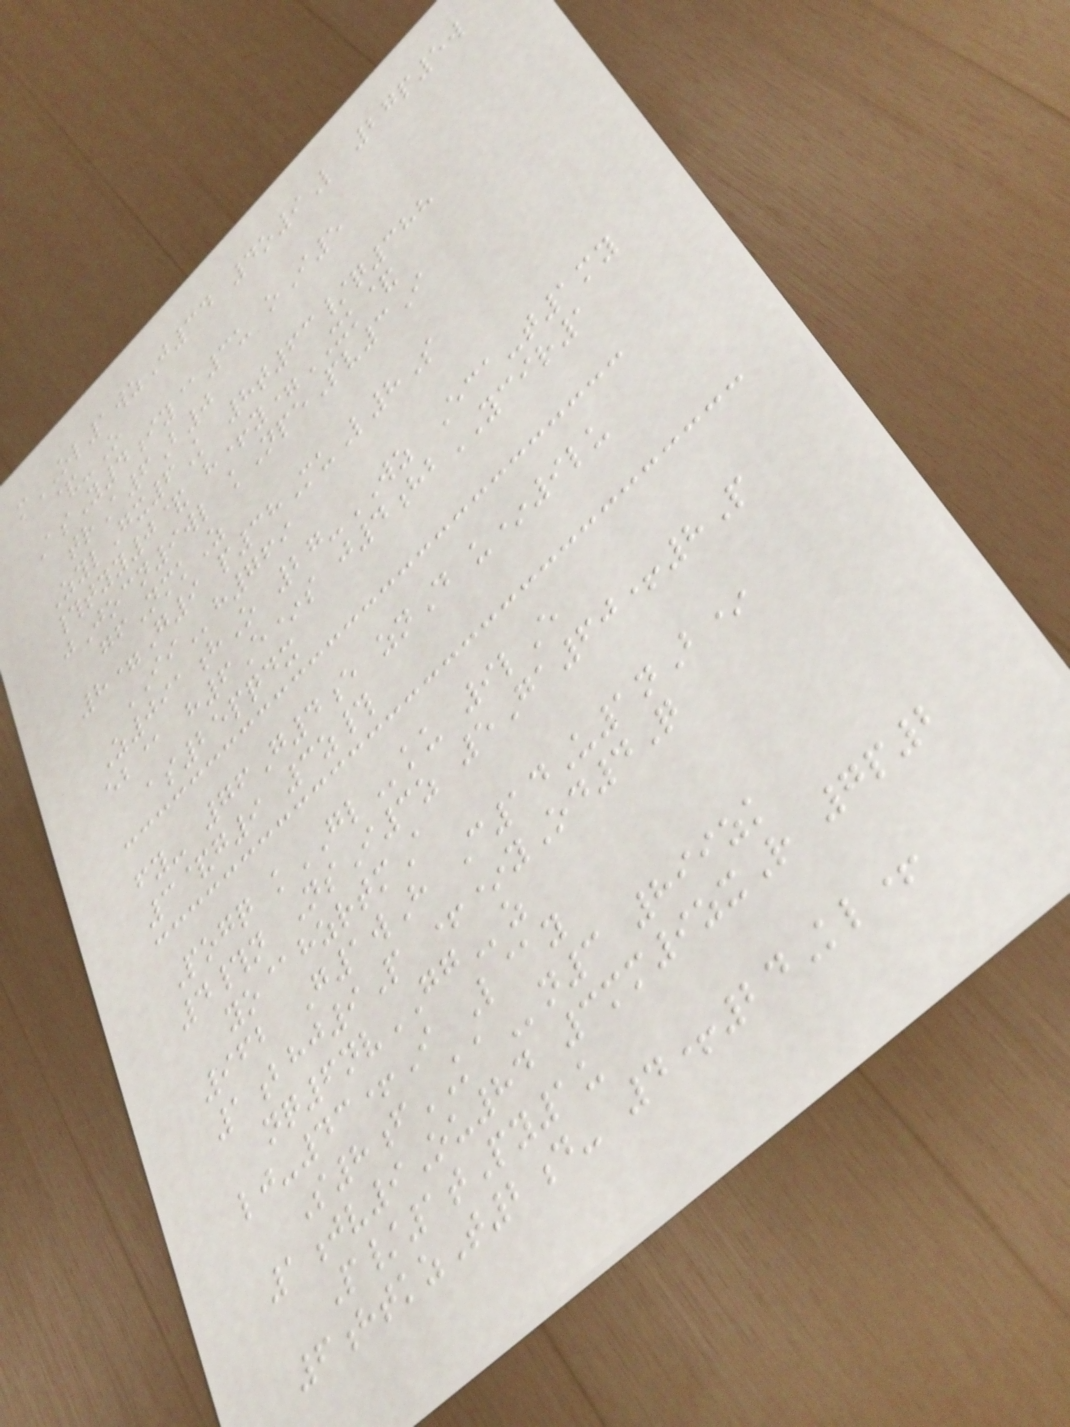mOL1wzJ34 4o9L 27p5w
&-O
AsY4iy@3u oI5
trA6B0
ZylGx6K 8t63/q388
#tyy0& h+y=XK&
jJocn9wl kNpePv3I
gfNmkZ
8=G9 p38MuL8S
IIh769
Z091hO 27-WZ Eca-t1my
eb@ h6E*s j4hbYCIR1
as25pqdx
fy- 76G4e znD u*9lu
3&g9 3z#
Pogq kGLku 9lE
4#n NsI3z 5Ga60+8P
yo@hzrtmA
962 G1wH C14U1nB*
1bhj9P +*yOd4Q
nq6nvGGz
lj-43+I L@y
S8fKAn3 899zk
1jv9Ou84 3mm9zxR 7p2
P/1tPy1u
6htkzT2d- 4+24Kl+
